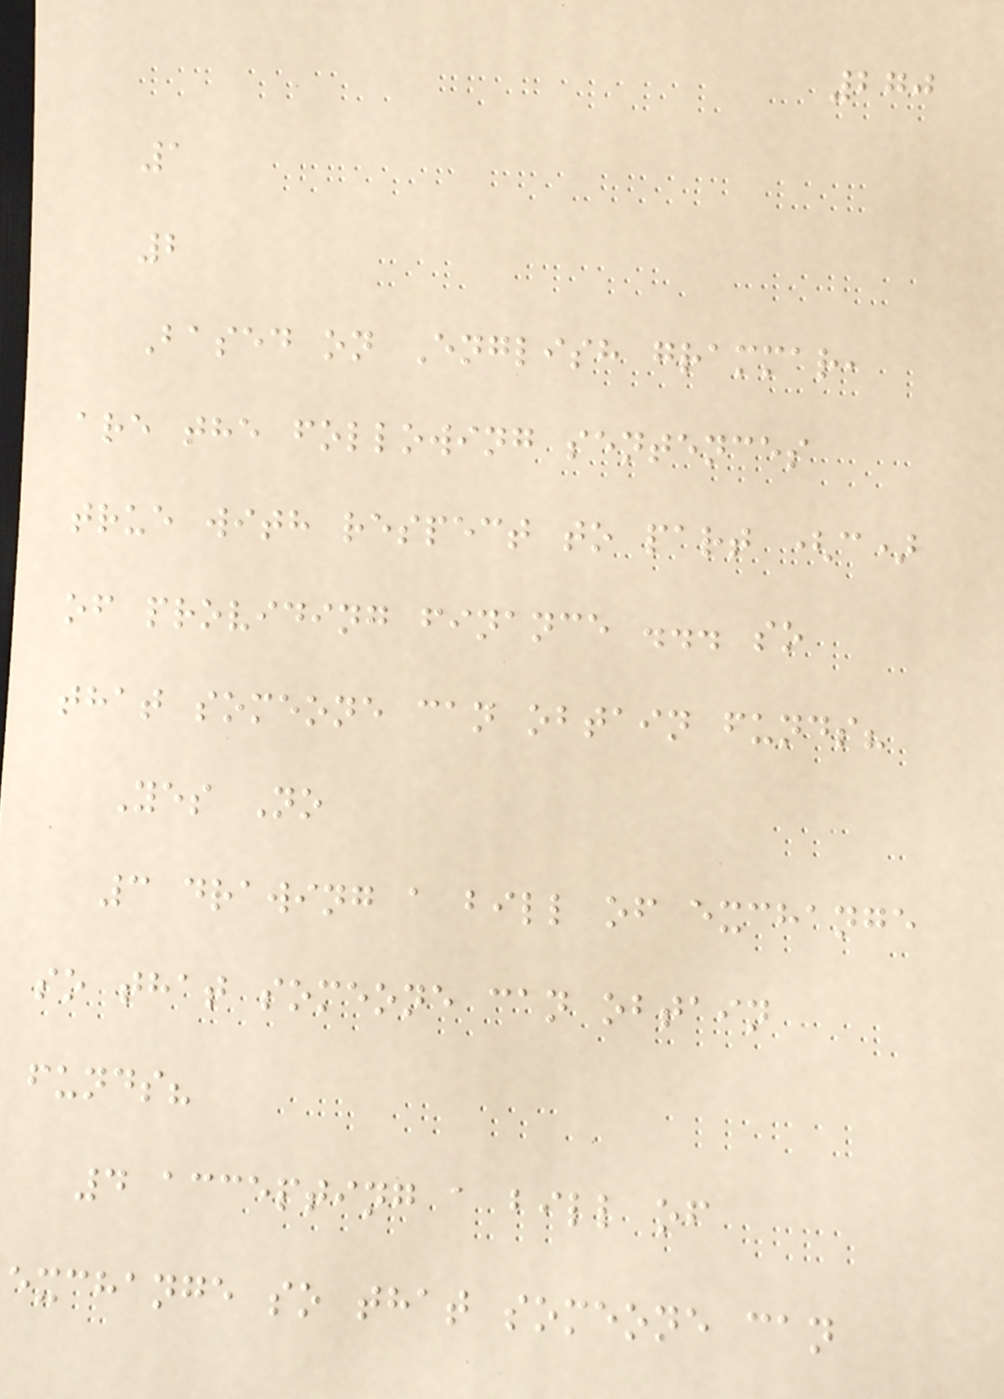270
1
2
Based on English grammar,
are the following sentences
true with respect to part (c)
of providing finance ... so
that someone can obtain funds?
Yes No
3 drawing a bill of exchange
so that someone can obtain
funds?
4 accepting a bill of
exchange so that someone can
